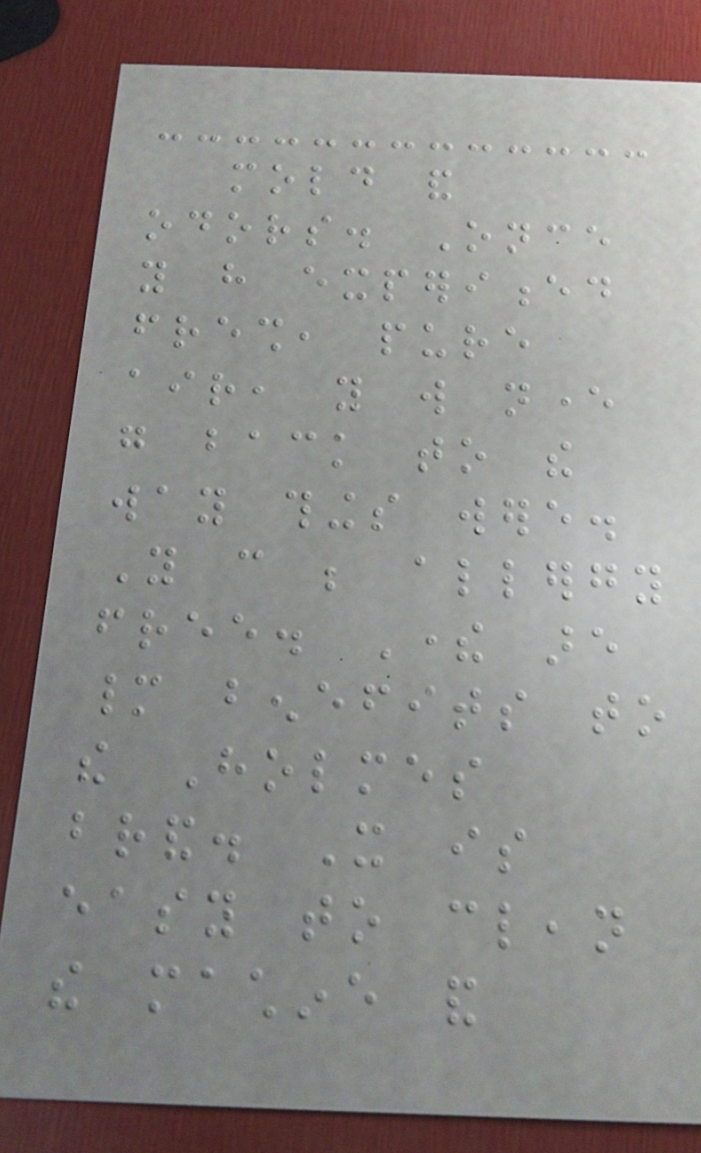mold and
odors. Once
you have experienced
fresh, pure
air, you will never
go back to the
way things were.
You can be allergy
free. There are
many benefits to
the Holmes
brand. It is
easy to clean
the machine and
